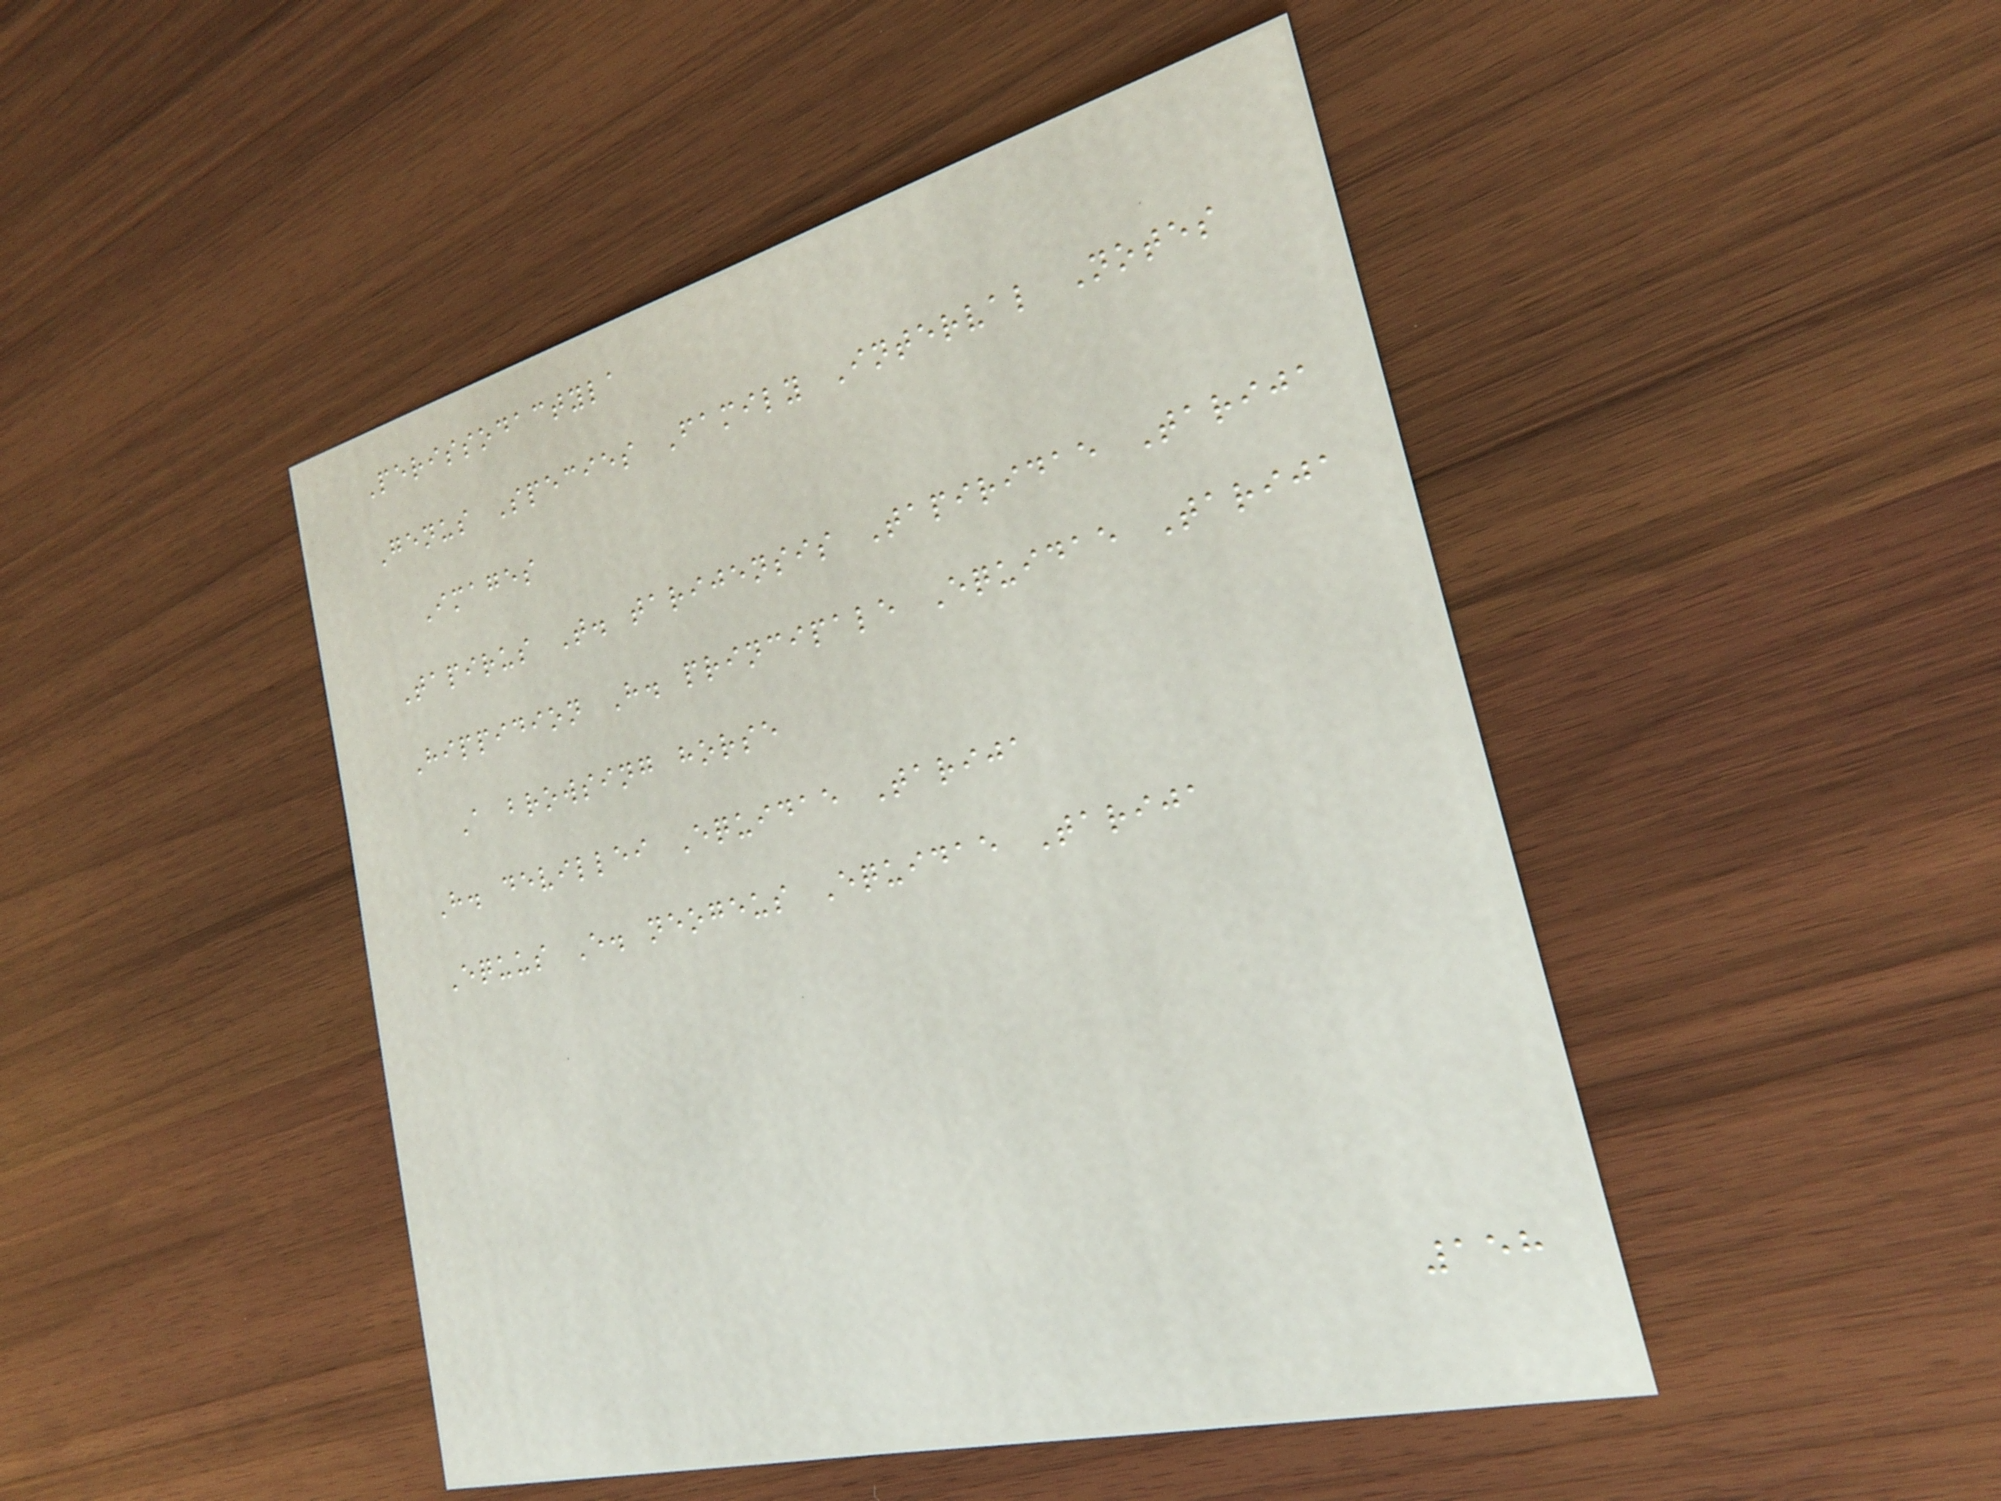Perissodactyla
Genus Species Family Interval Notes
Images
Tapirus T. tarijensis Tapiridae Tarija
Hippidion H. principale Equidae Tarija
A browsing horse
H. devillei Equidae Tarija
Equus E. neogeus Equidae Tarija
158
